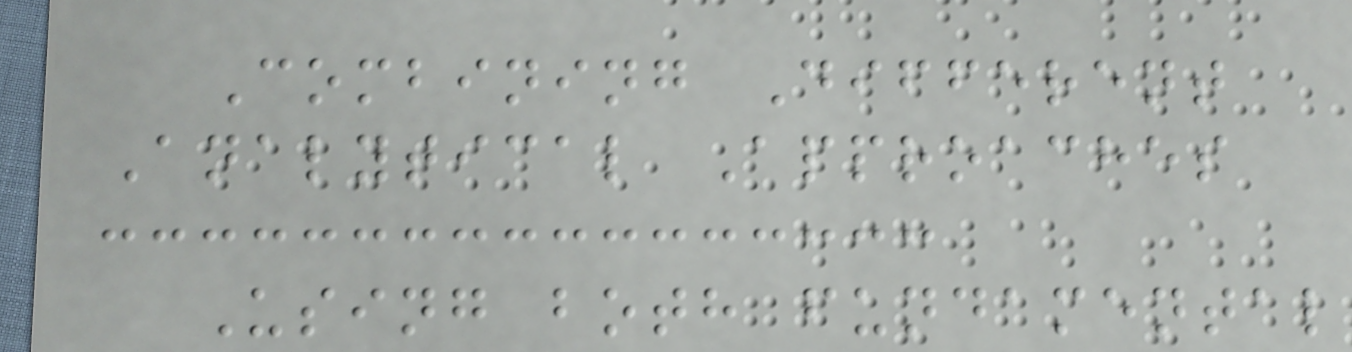Combining Different
Analytical Approaches
Using both fundamental
